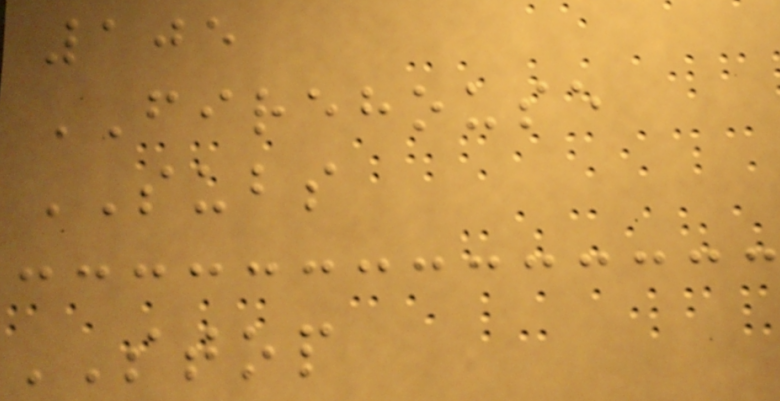105
FIREHOUSE
SUBS
STOP
